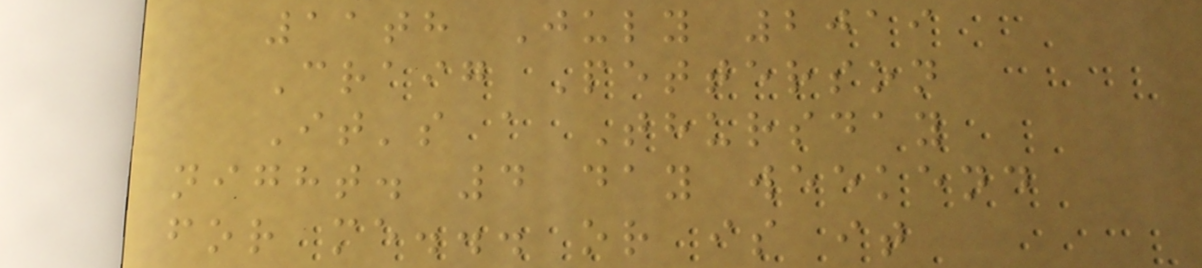11th July 2019
Craig Petterson
It's a Thursday
night. 4 day weekend
for me... or is it
